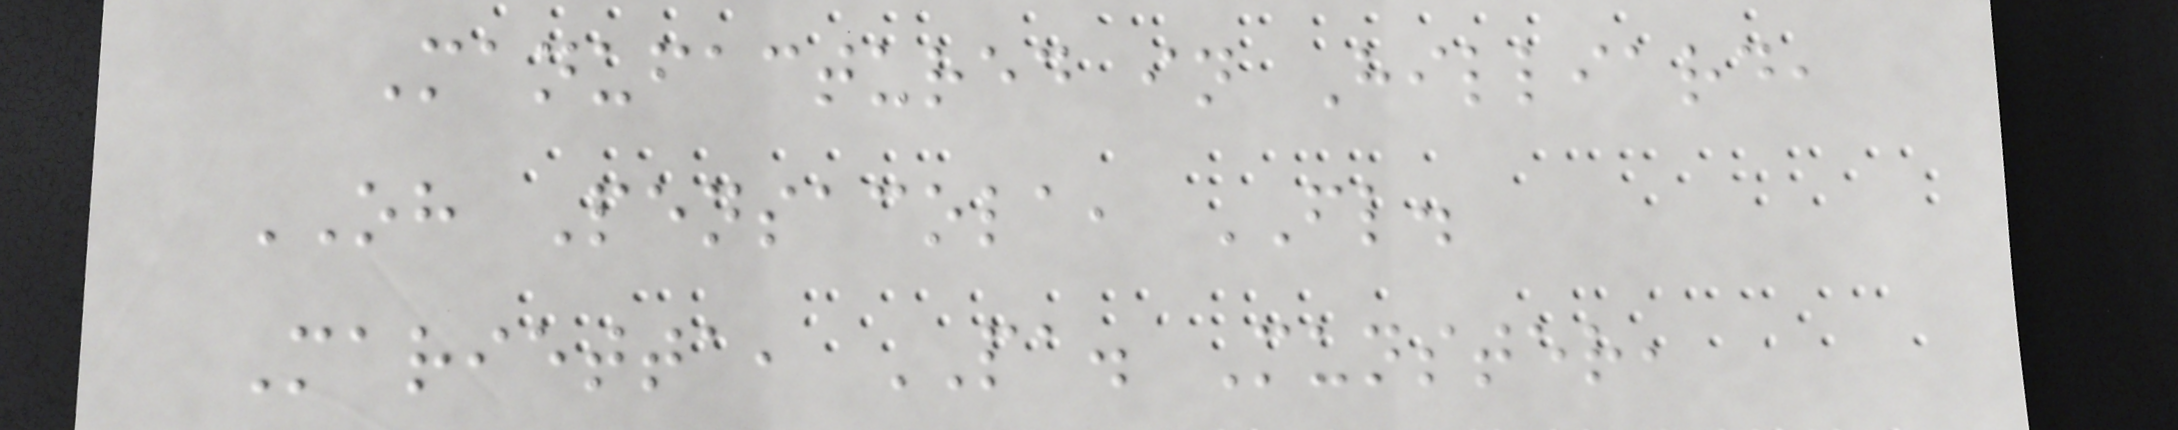Manufactured in Hilliard,
OH Pensacola, FL.
Marietta, PA. Munster,
